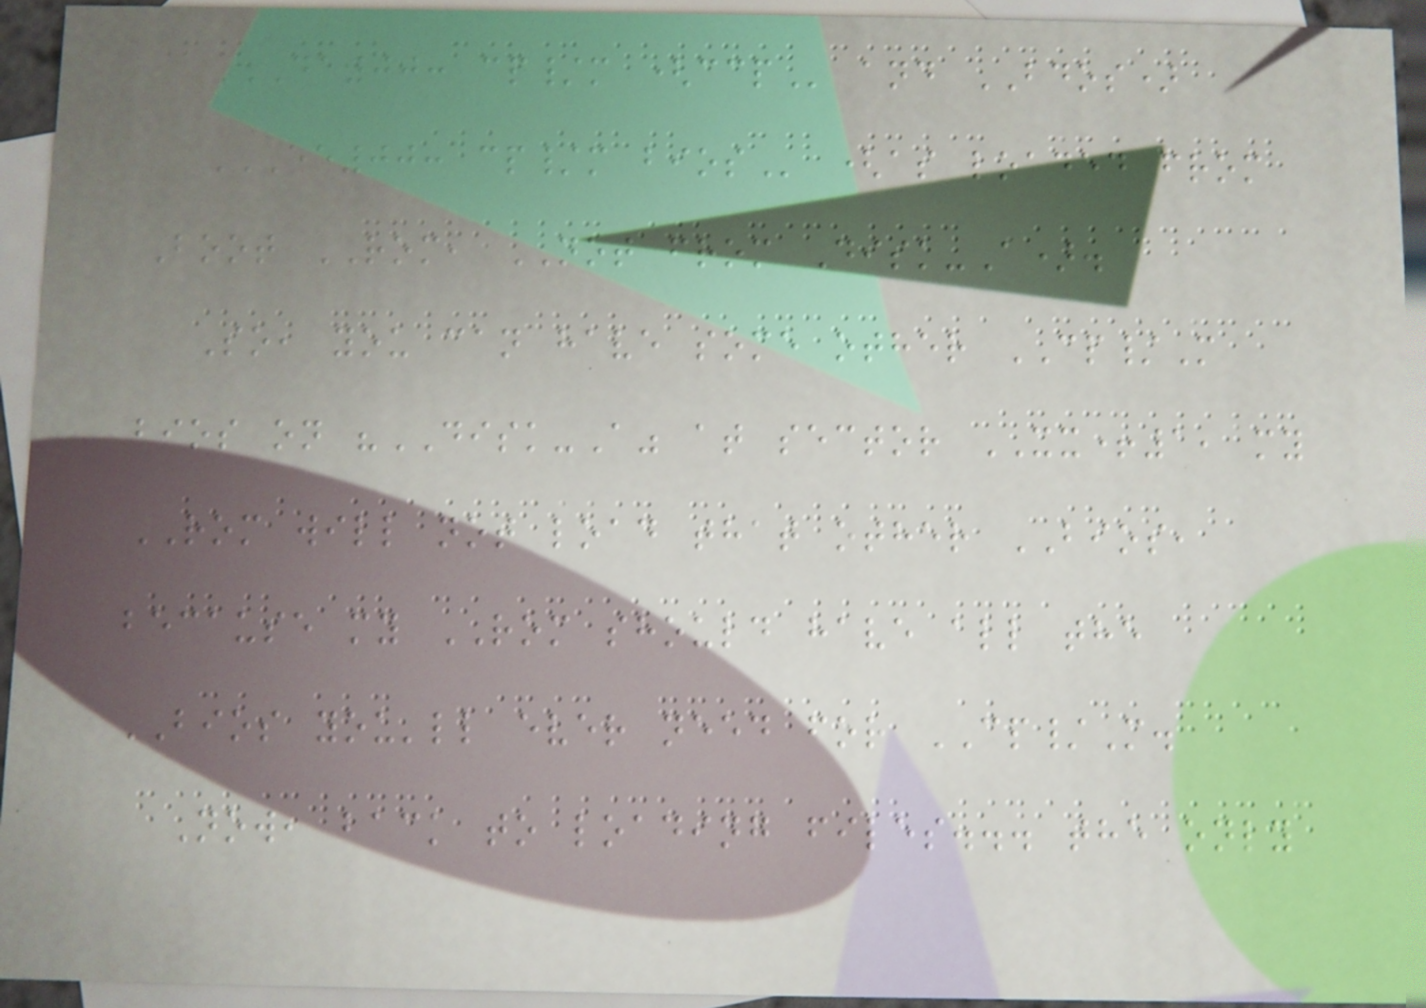DA00: CP/M (CCP and BDOS)
EE00: CP/M BIOS (as loaded from
Boot ROM, NOT from Disk-A).
So, you can have some other CP/M
bios on "DISK-A" at sector XX+1, my
ROM will not load that other BIOS,
because my ROM should have all the
BIOS you'll ever need for CP/M.
Now, back to loading files... the only
